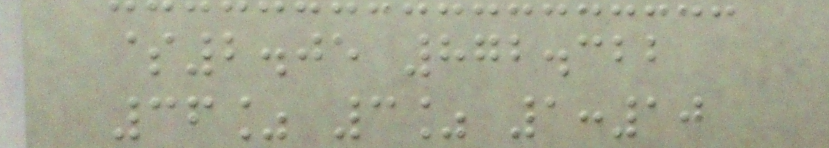$2.05 872.322
36% 3% 1:10
